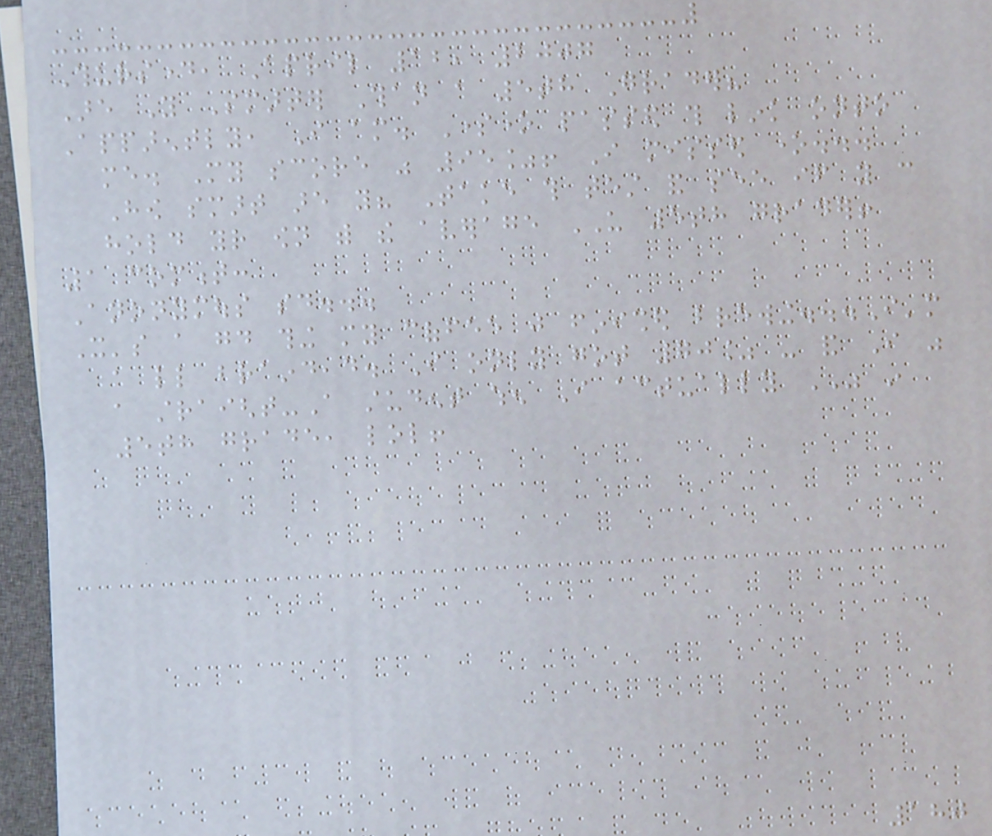Thursday, April 12, 2007
Are You Smarter Than a 5th Grader?
Apparently, I am. Someone passed this link onto
me. My score was 95%! I missed one...
How smart are you? Take this test and see if you can
hold your own with the average US 5th grader!
1 comment:
Anonymous said...
It's a good thing my coffee just finished brewing...I'm
a little braindead. I only got 70% - and I was
a straight-A student when I actually WAS in
5th grade, lol!
180
